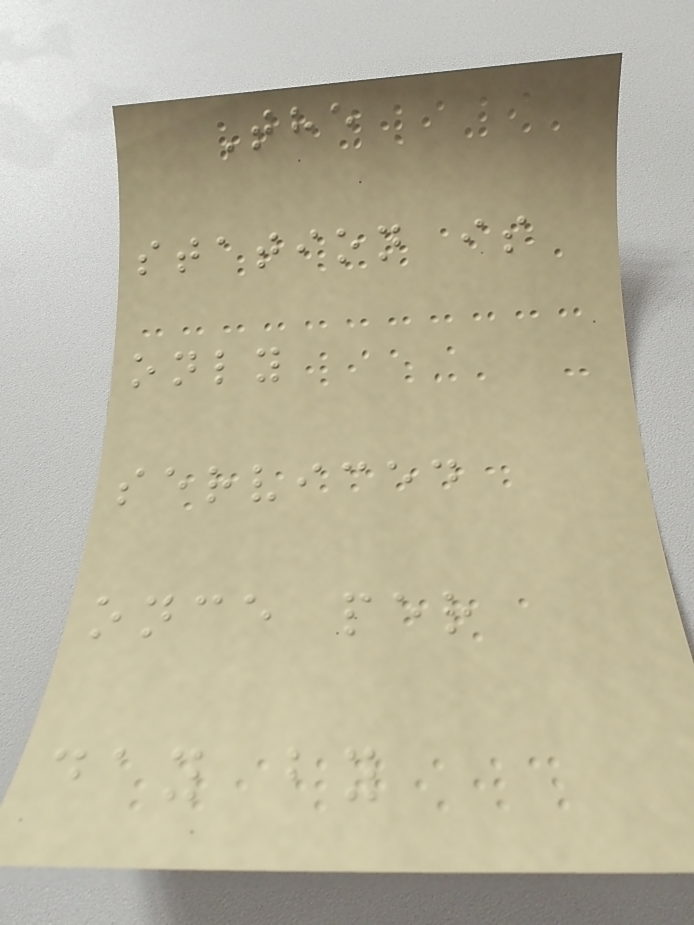The
station is
only
serviced
once per
day by
